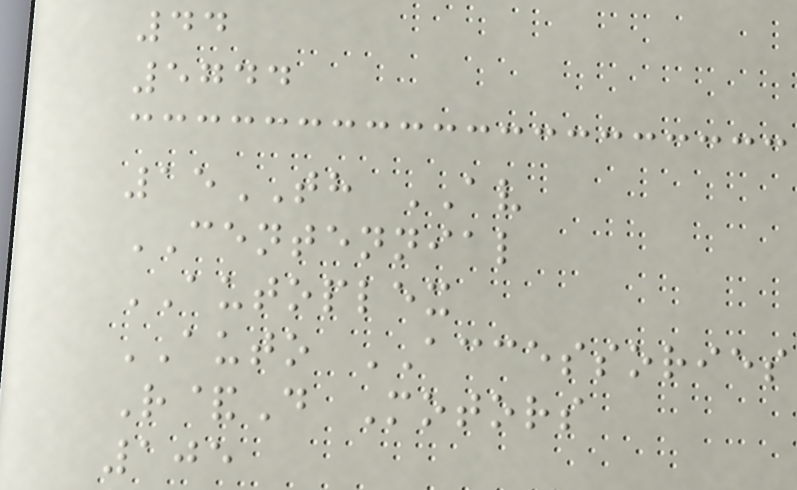44
5744
15TH AV
CENTENNIAL
AUTOPLEX
AUTO ACCESSORIES
R&D Motors
105
